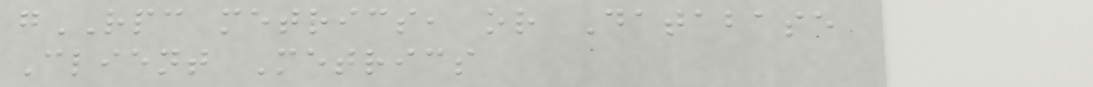gRPC metrics, or Database
Client Metrics
